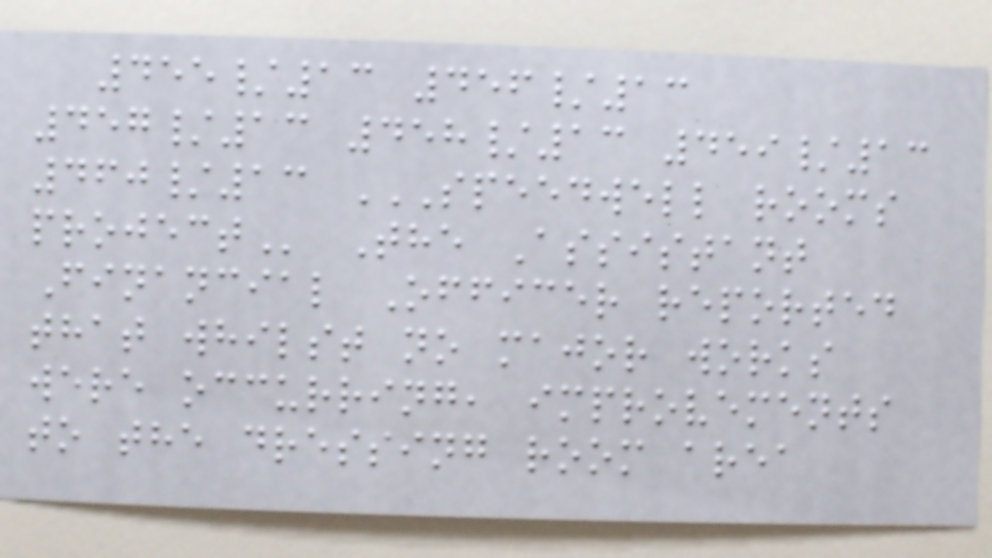455/13 456/13
457/13 458/13 459/13
460/13 SPEEDWELL ROOMS
PROJECT The Assistant
Financial Officer reported
that whilst no major works
were occurring, improvements
to the dressing room area
